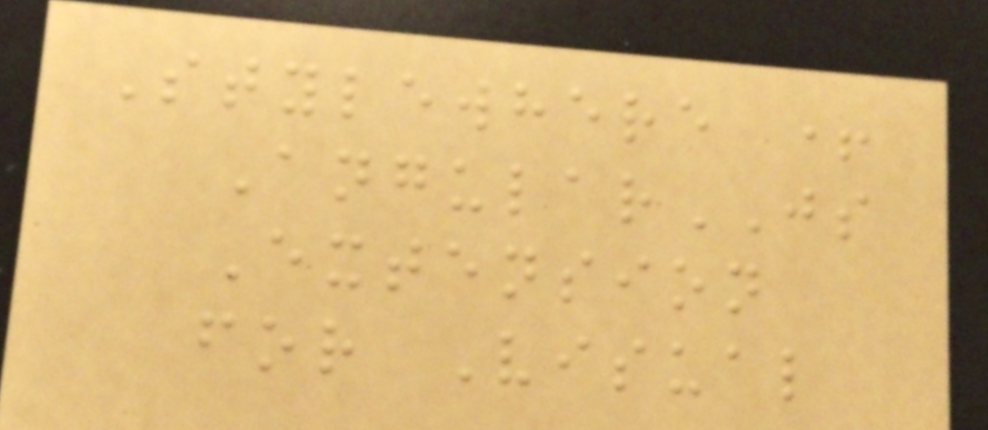Stylewhere +
AngularJS
Extension
for Visual
